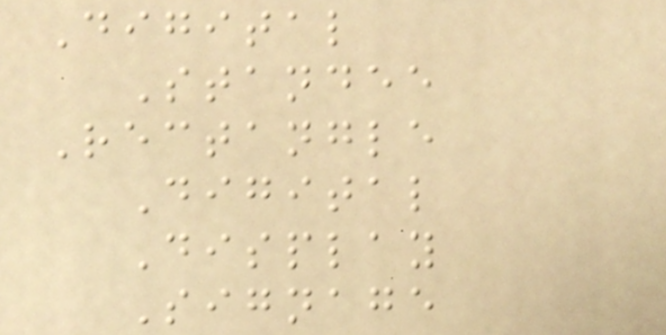Digital
Standee
Rectangle
Digital
Display
Signage
